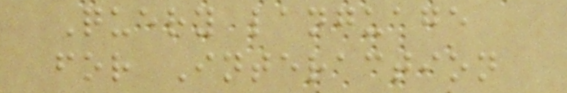Query language
for Interaction
